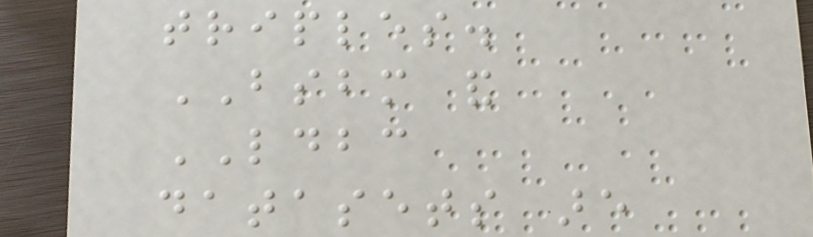triples.
BSBM and
LDBC
datasets are
